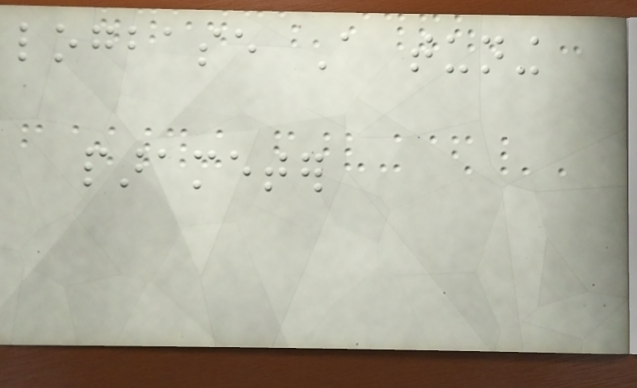logbase A tuning
parameter
